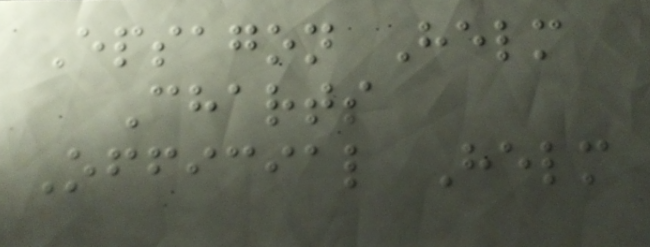Epsagon Helm
Charts
Official Helm
